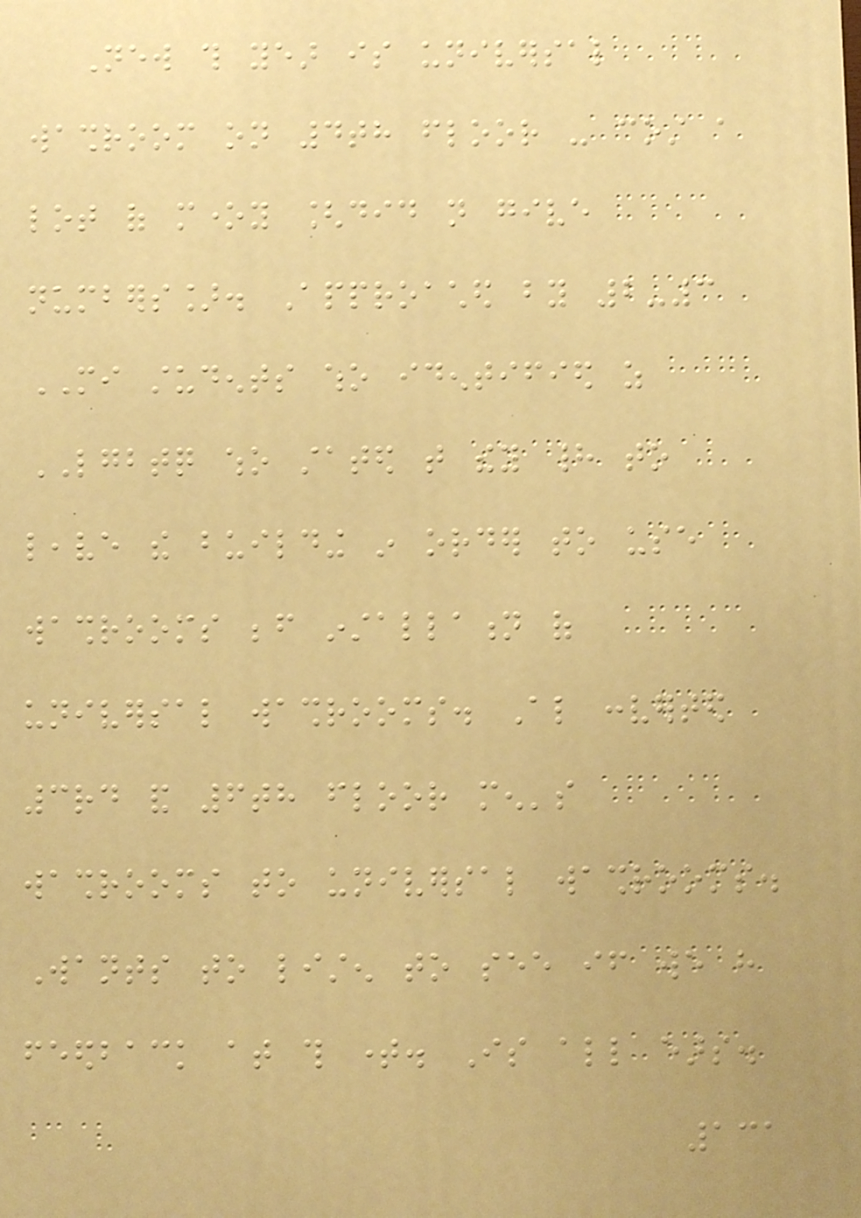New this year is universal
washroom on 4th floor - cost a
lot of money [did not give
numbers]. Approached by 2-3
MI students who identified as
LGBTQ who stated that they had to
leave the building in order to use
washrooms before installation of
universal washrooms. Also converted
3rd and 6th floor men's
washrooms to universal washrooms.
Wants to listen to see if we have
feedback at this time. Is all ears.
131
